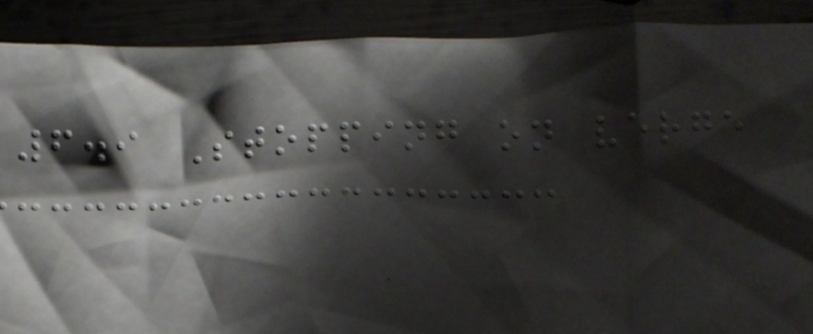6.9 Stopping on verge
